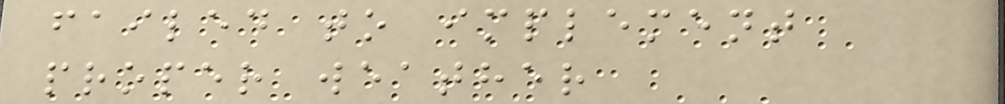failed to implement
proper weather
